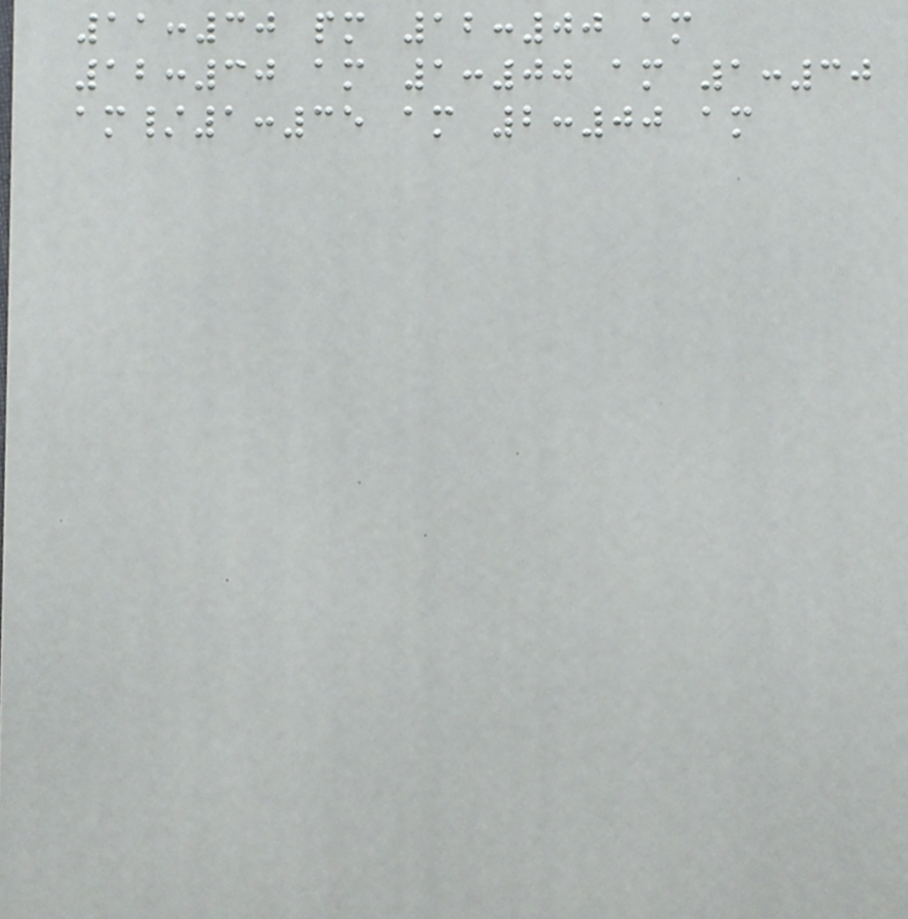11:30 pm 12:00 am
12:30 am 1:00 am 1:30
am/1:35 am 2:00 am
